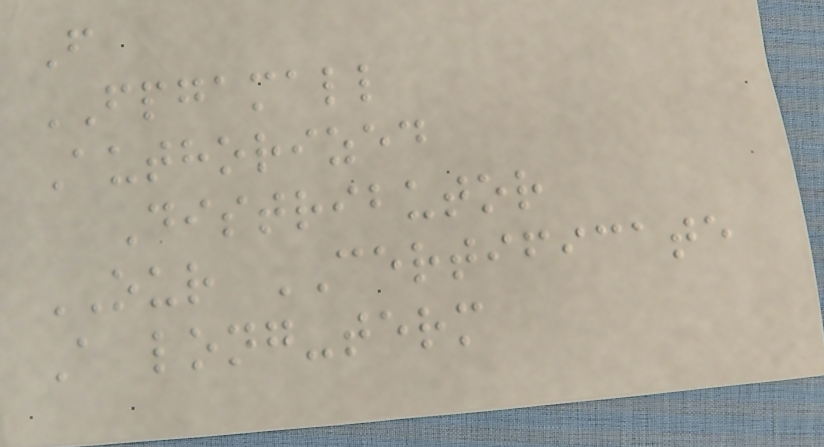F
FPGAMALL
Authorized
Distributor
OUR CERTIFICATE
A long-term
